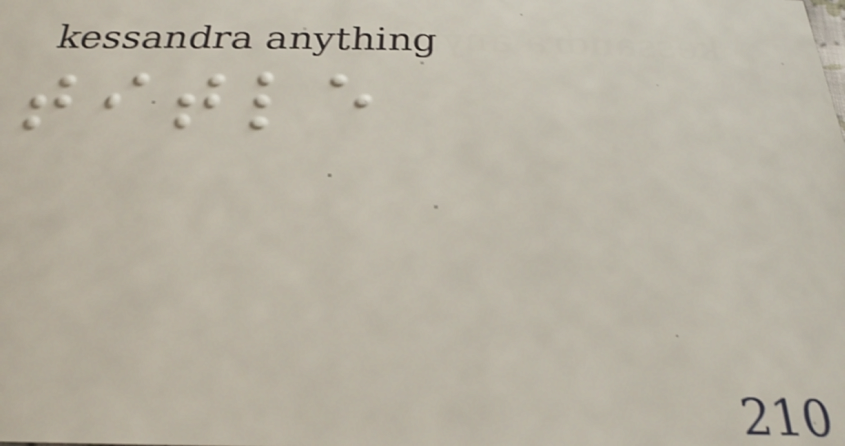title
